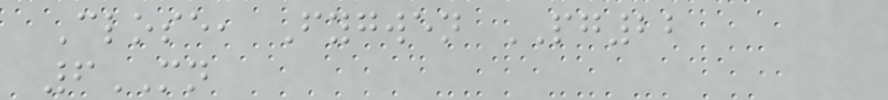Close, Fygwen PG22
6MN
